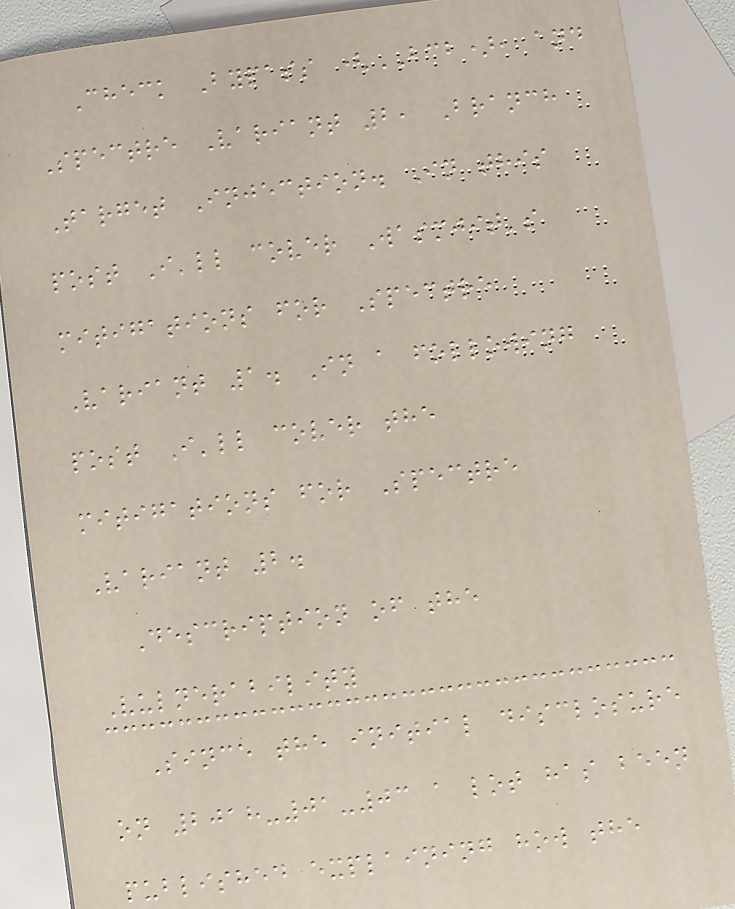Check Bypass (BCB), and
Spectre Variant 2, Branch
Target Injection. In this
post I'll cover Wasmjit's
mitigations for Spectre
Variant 1. In a following
post I'll cover the
mitigations for Spectre
Variant 2.
Description of the
Vulnerability
Since the initial disclosure
on 2018-01-03 a lot has been
published explaining how the
